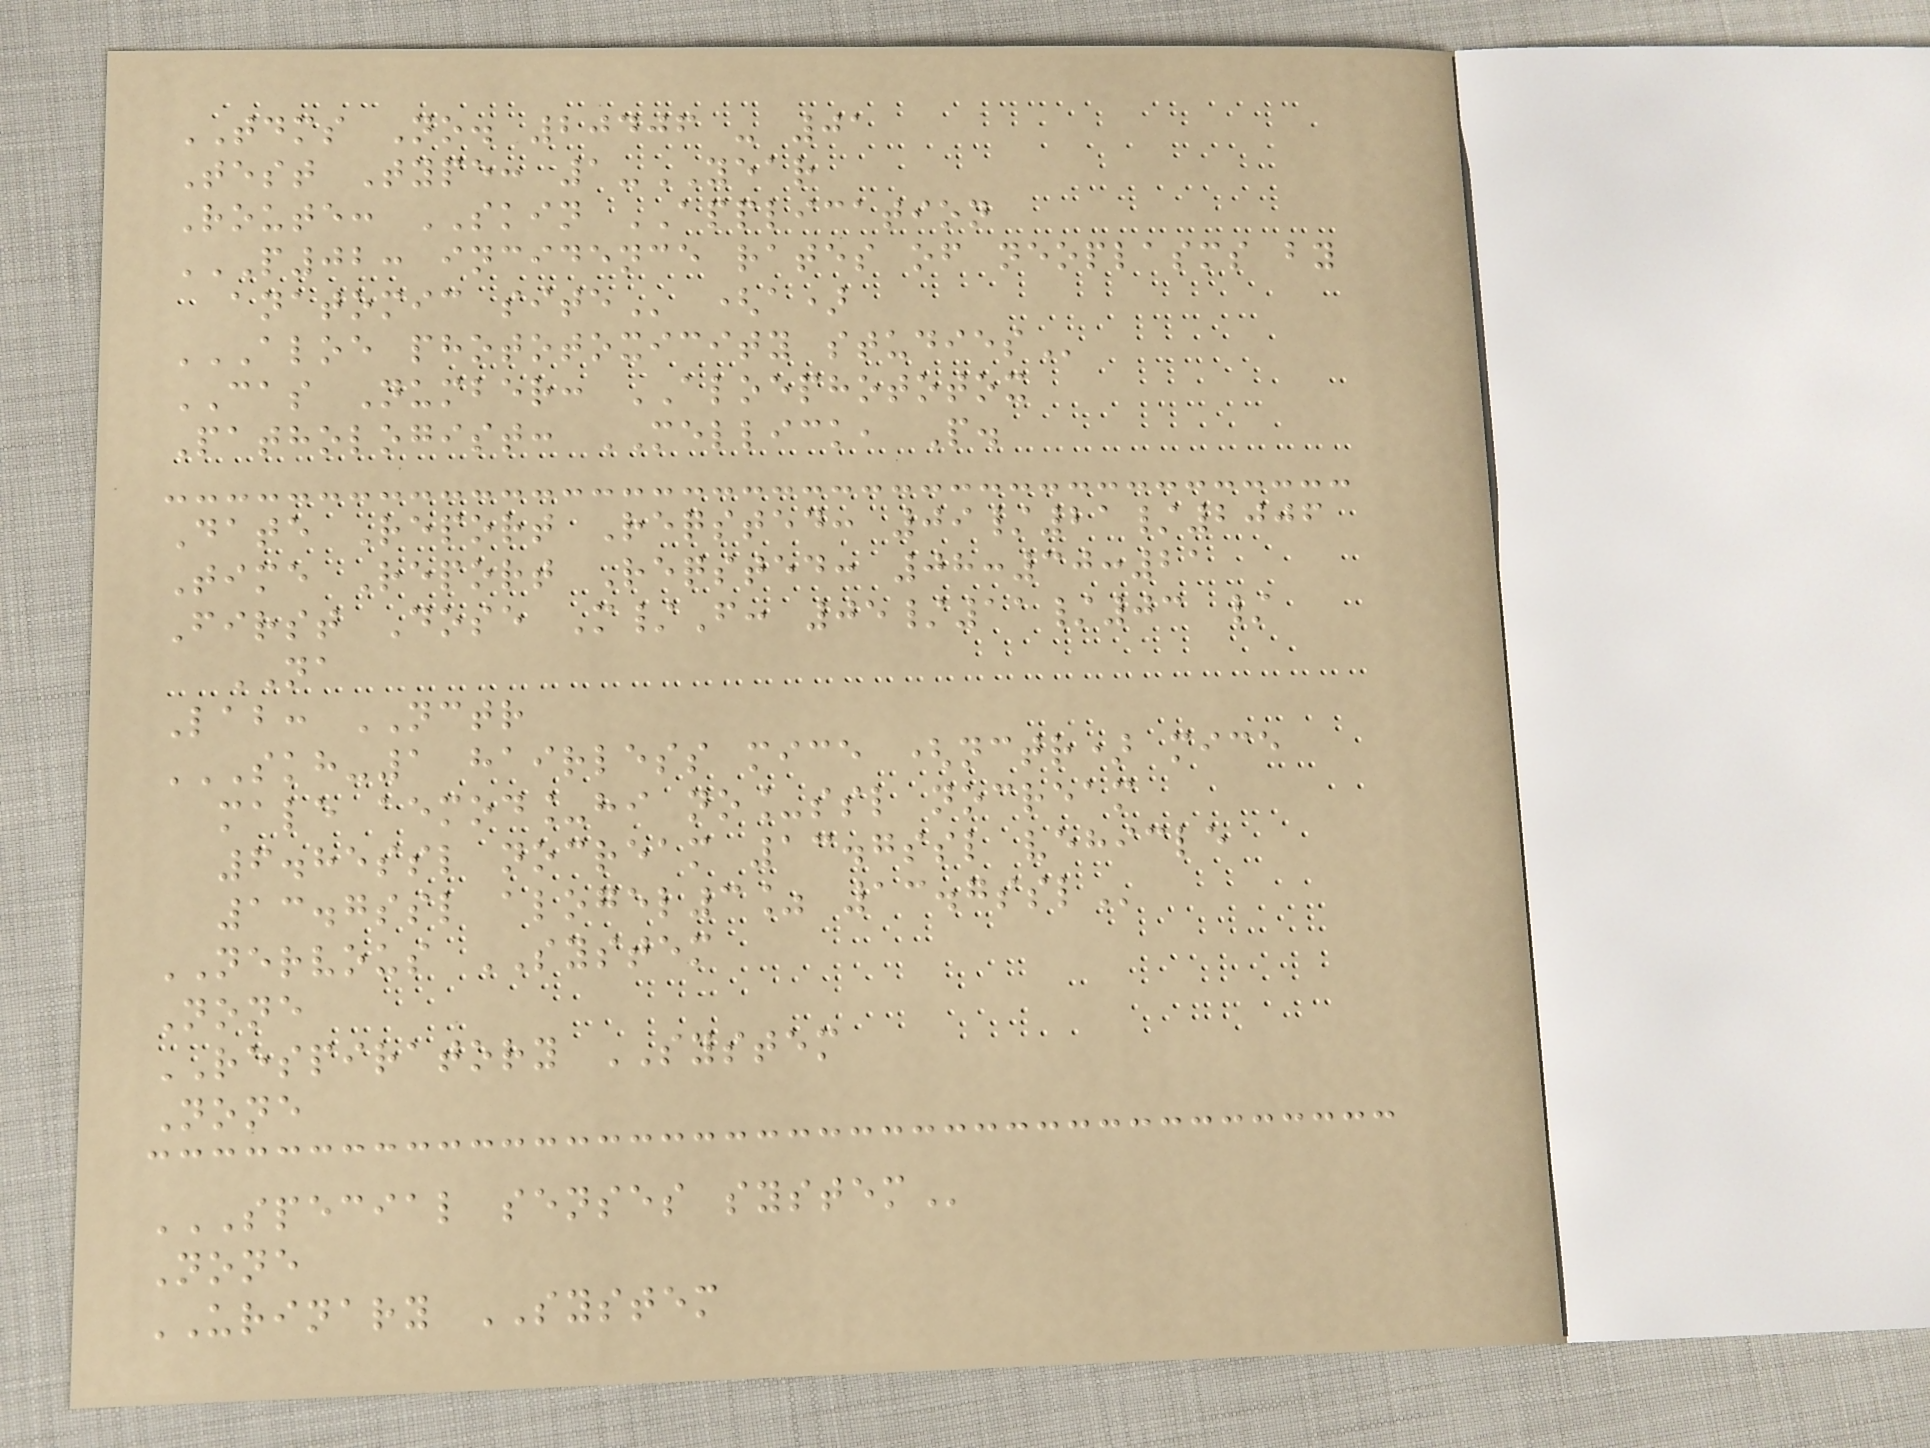TDMS No. 20406 - 01
Test Type: 1-YEAR
Route: SKIN APPLICATION
P02: INCIDENCE RATES OF NEOPLASMS BY
ANATOMIC SITE (a)
ALOE PHOTOTOXICITY STUDIES
CAS Number: ALOEPHOTOTOX
Pathologist: MELLICK, P.
Date Report Reqsted: 09/21/2006
Time Report Reqsted: 08:30:21
First Dose M/F: 05/11/03 /
NA
Lab: NCTR
SKH-1 HAIRLESS MICE (NCTR) MICE
MALE AEMOD_HI NO_SSL NOCREAM
6.85SSL NOCREAM 13.7SSL VEHICLE
13.7SSL ALOGEL3% 13.7SSL
NERVOUS SYSTEM
None
RESPIRATORY SYSTEM
None
SPECIAL SENSES SYSTEM
None
URINARY SYSTEM
